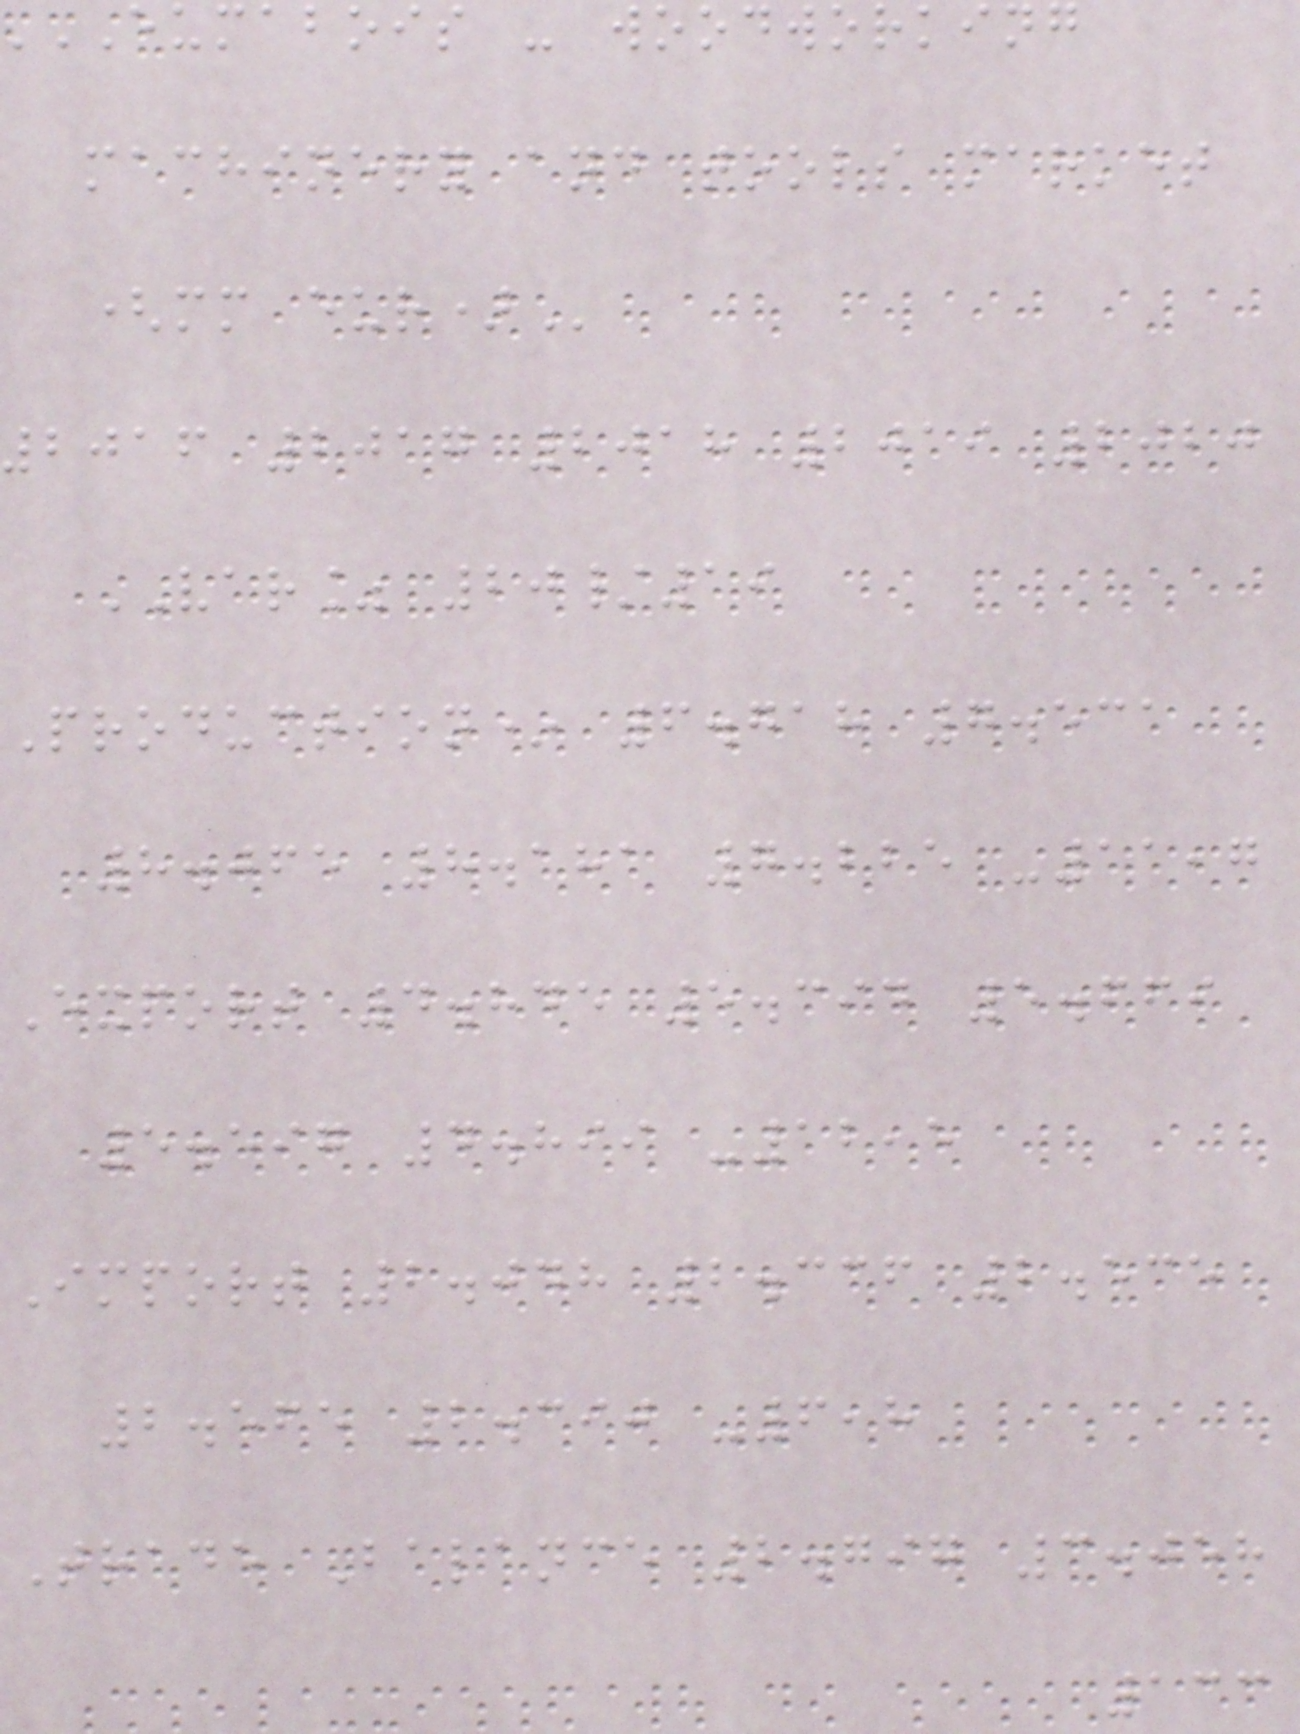EUMABOIS - woodworking
machinery and tools market
(mm
bjaf 2017 2018 2019 2020
VAR% 20/19
Production* 6.718 7.531
8.065 8.181 7.225 -11,7
Export 4.845 5.394 5.669
5.597 4.899 -12,5
Import 2.048 2.336 2.535
2.565 2.390 -6,8
Trade Balance 2.797 3.058
133
